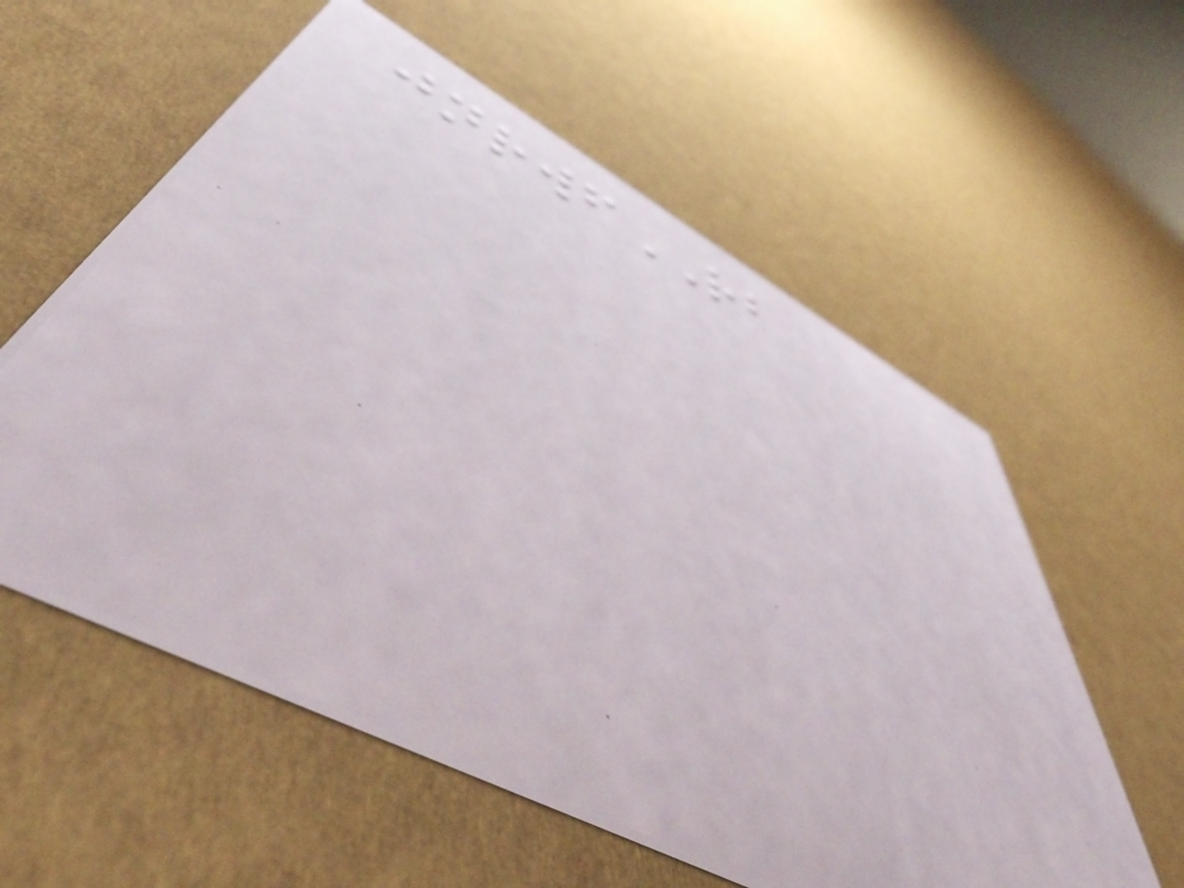jnrwfRB
